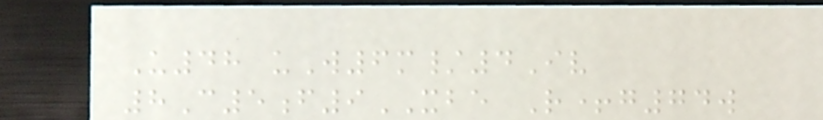U48 uW6m/4Iv
8C5f9XBE R+g74w
